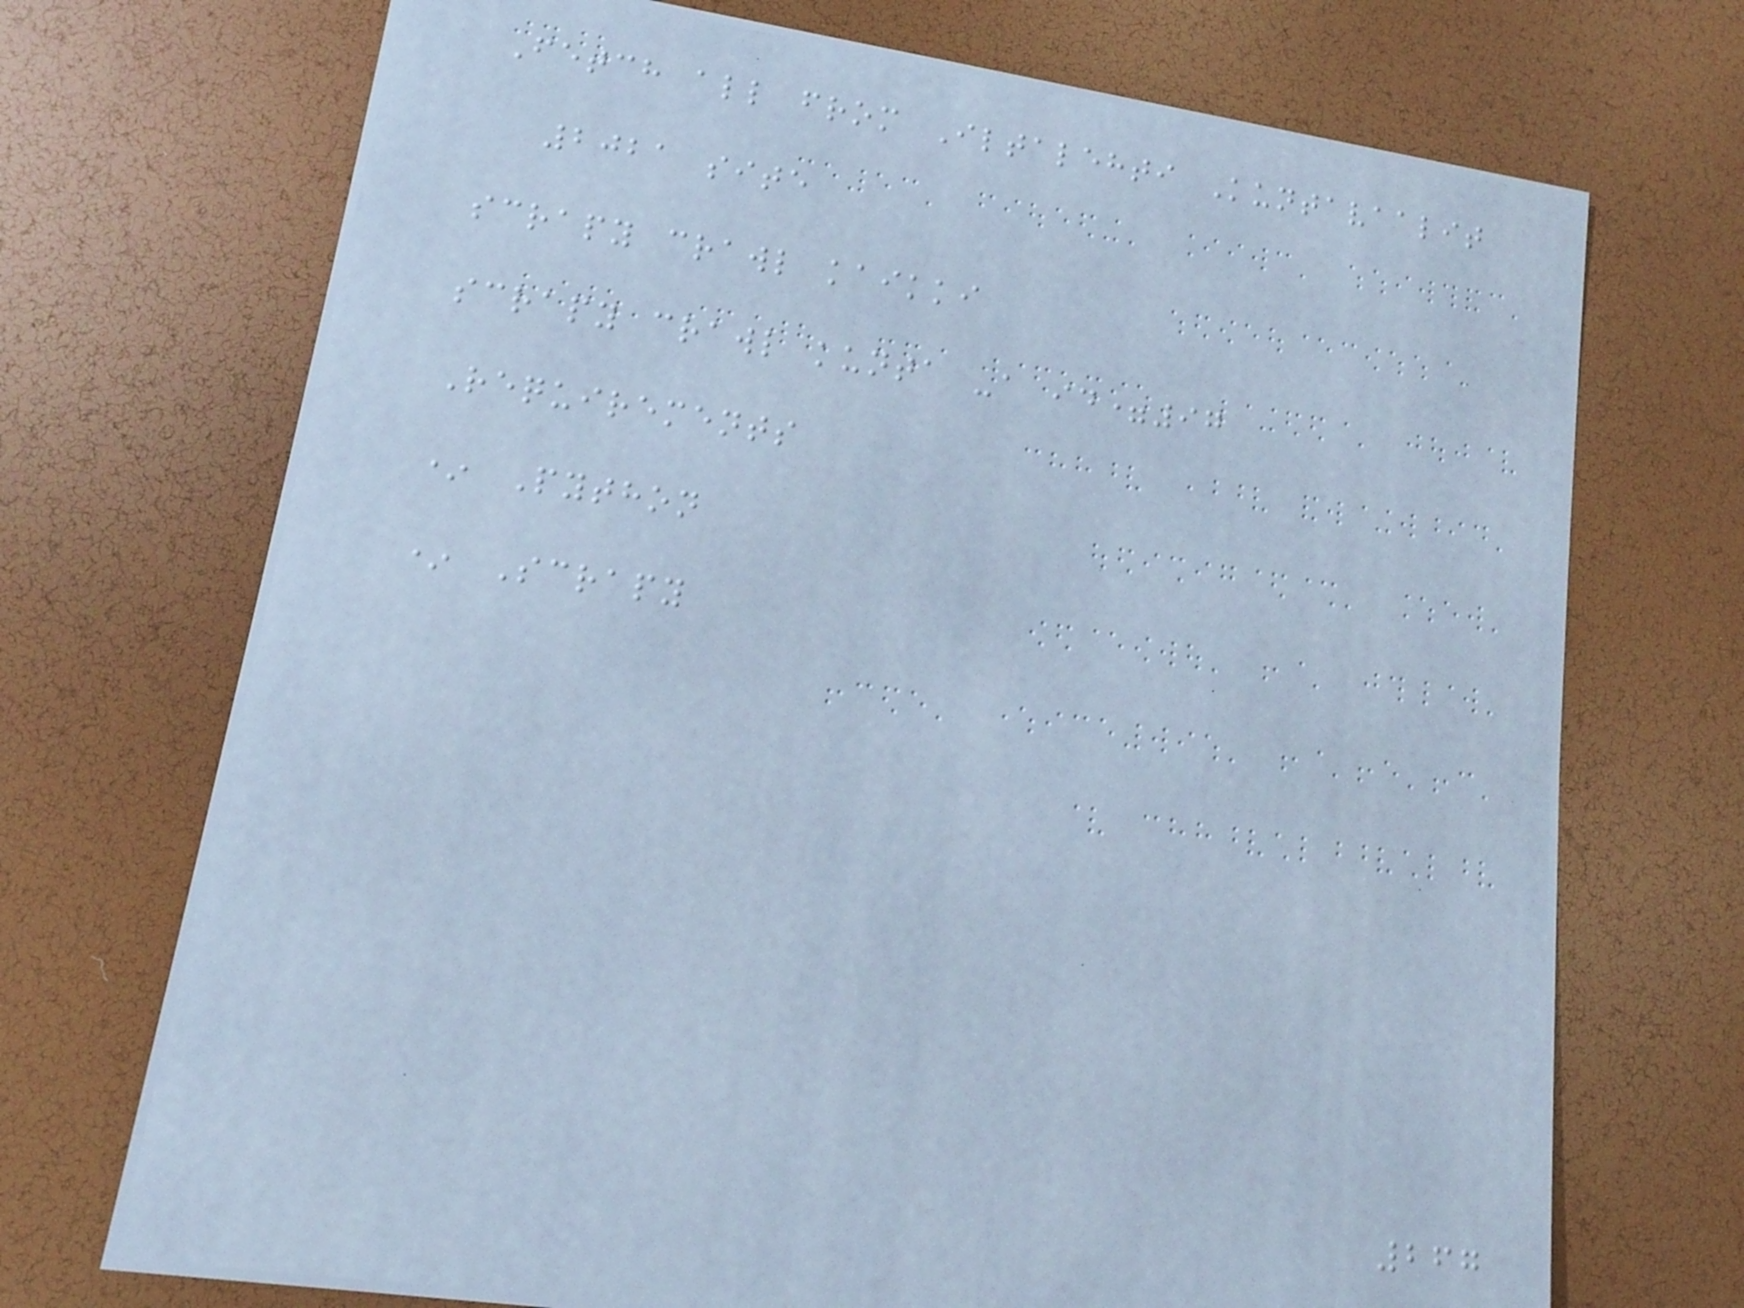Fetch all from Iltalehti Kuntavaalit
2021 site
scrapy crawl kaikki
scrapy crawl kunta -a id=97
Requirements
* Python
* Scrapy
267
